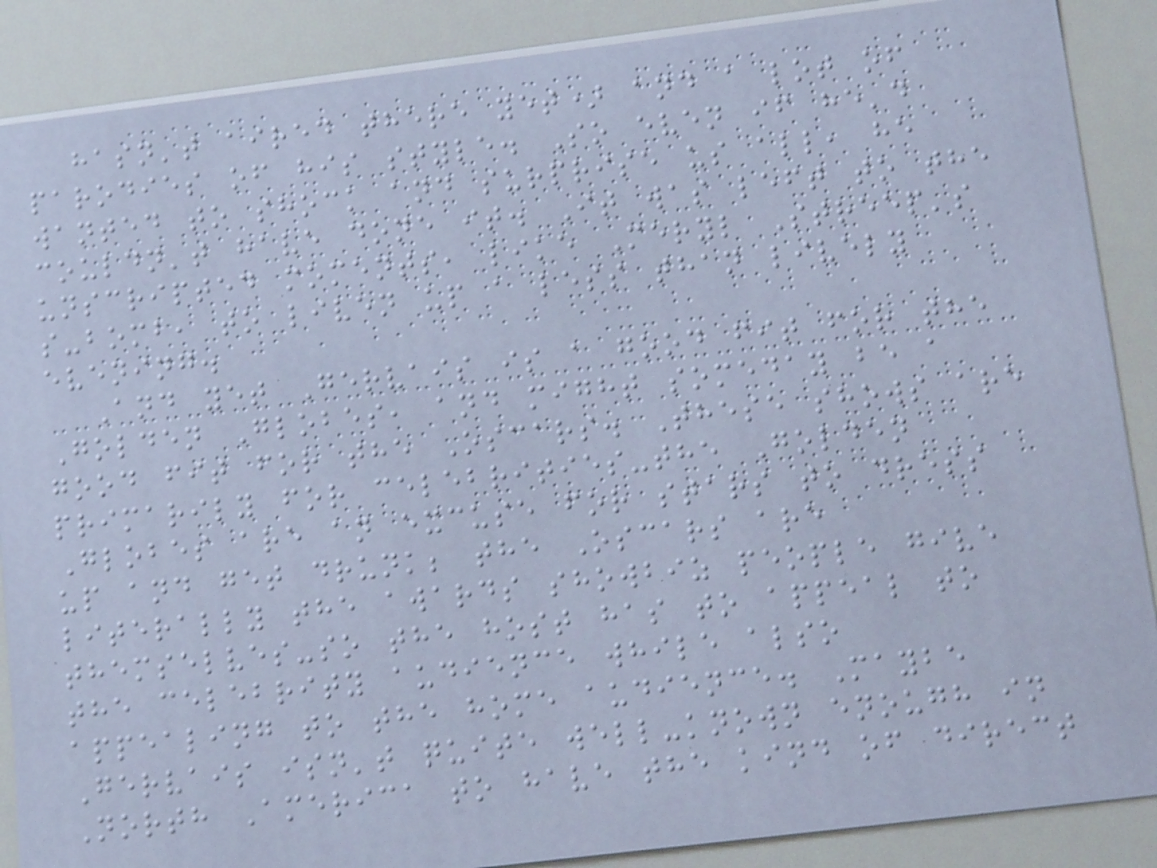hasn't aired there yet) and a lot of
parodies of his style. So even if he'd
wanted to shock and surprise us all, he
couldn't have done it. It was left to the
unscripted moments, like Meryl Streep's
s-bomb, to liven up a less than lively
evening.
And yet Gervais is a good fit for the
Golden Globes, and might someday be a
good fit for the Oscars. These shows are
primarily for celebrities-the Golden
Globes are an excuse for stars to dress
up and get drunk; the Oscars are
literally the awards showbiz people give
themselves-so the host has to appeal to
the celebrity audience while also
appealing to the home audience. Maybe
Gervais isn't quite well-known enough in
North America to have the kind of direct
